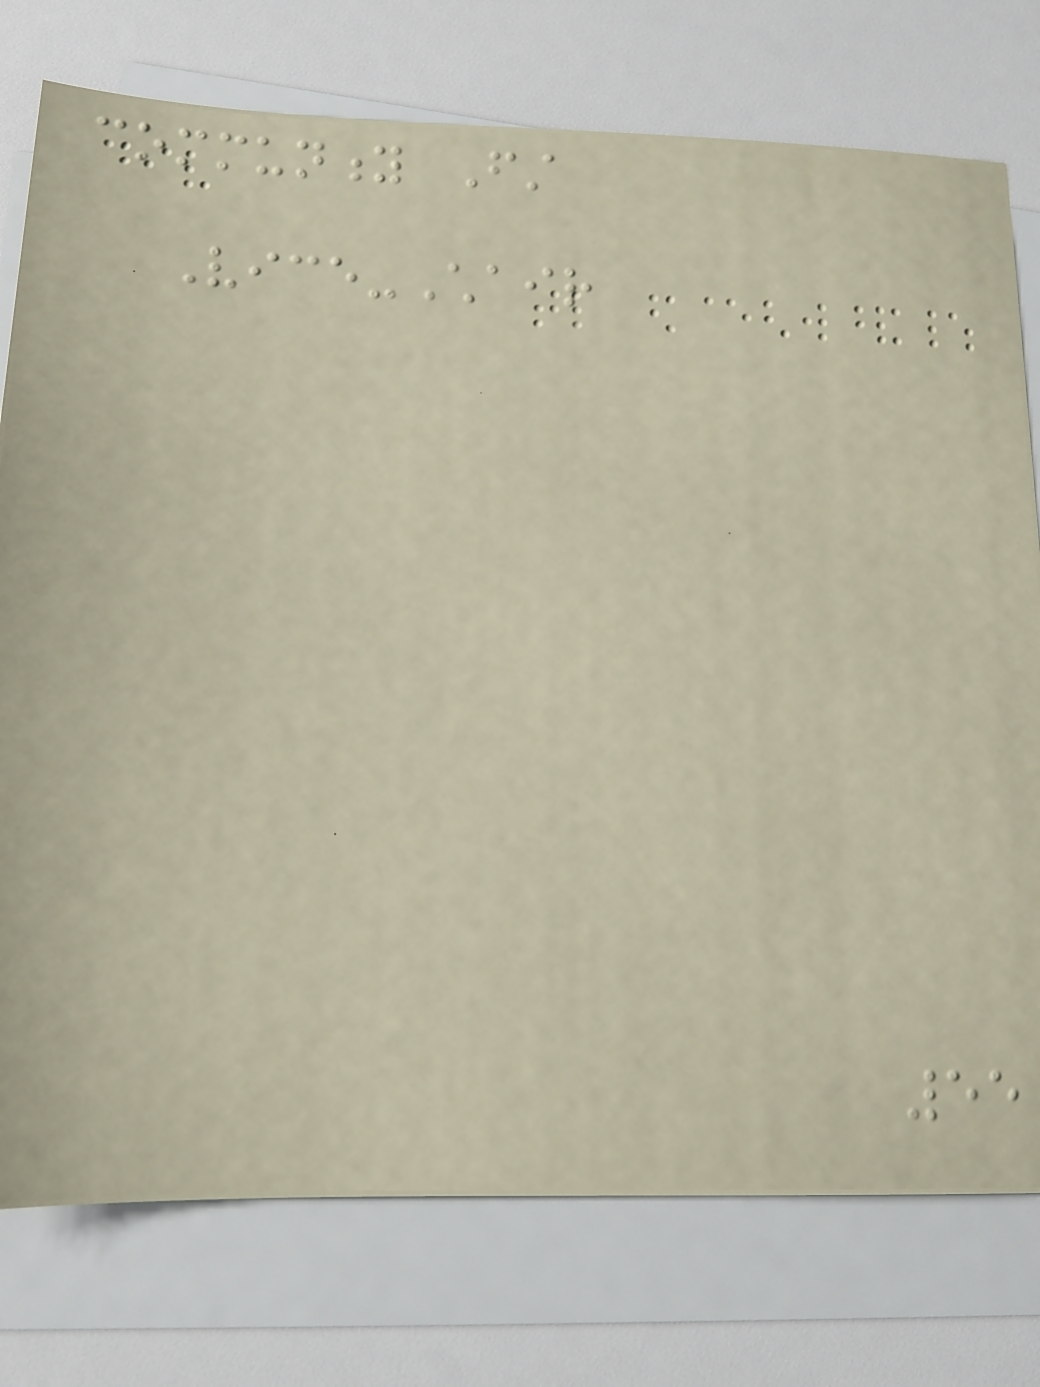community First
Vice-Chair
55
